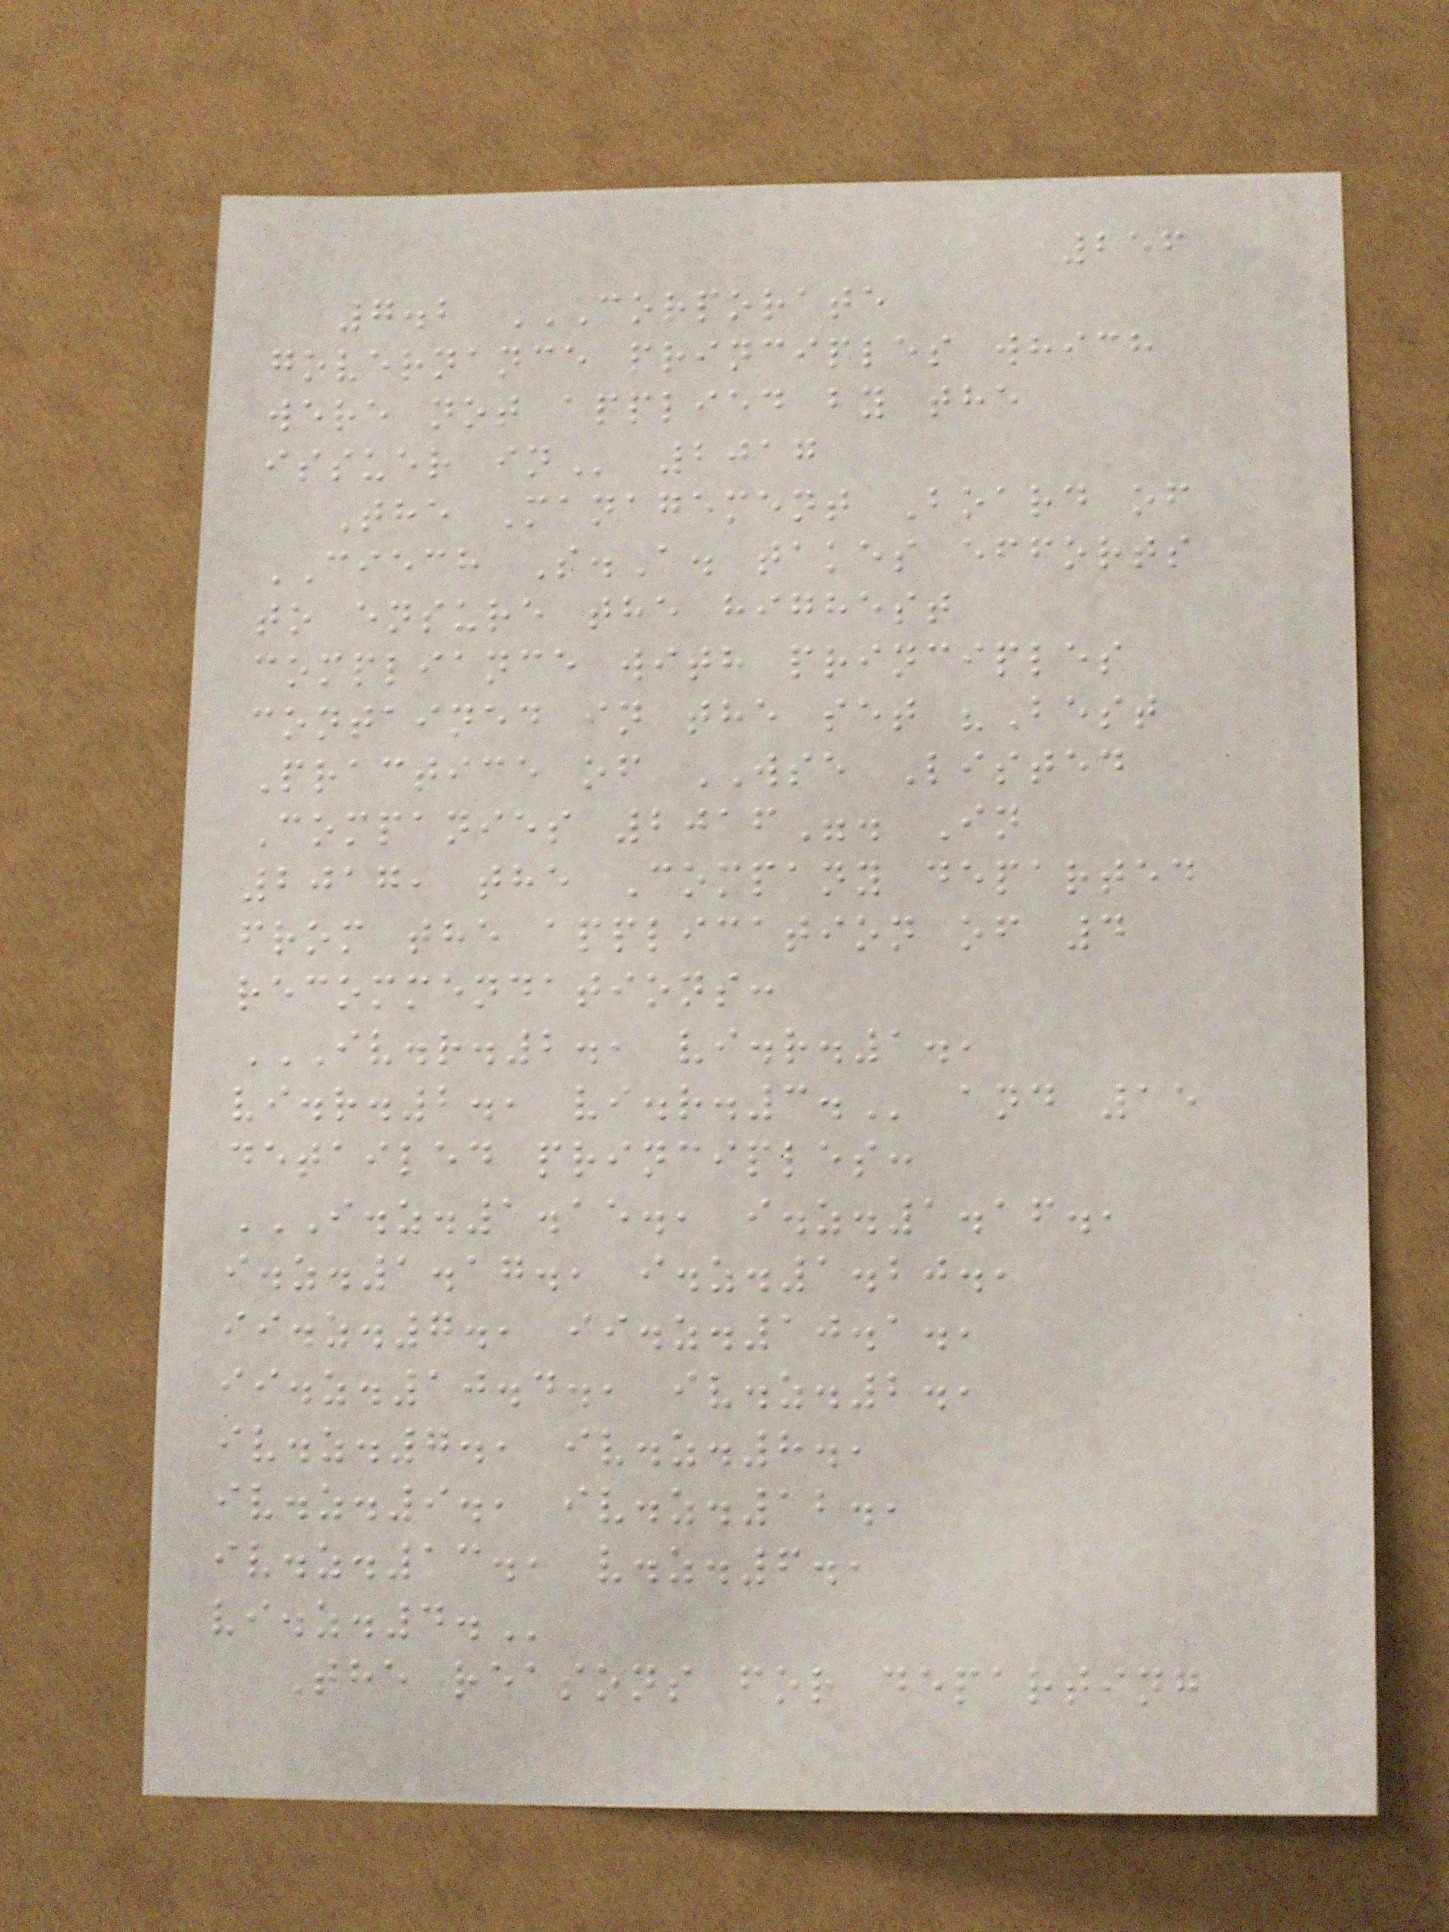256
7.2 CORPORATE
GOVERNANCE PRINCIPLES WHICH
WERE NOT APPLIED BY THE
ISSUER IN 2017
The Management Board of
CIECH S.A. takes efforts
to ensure the highest
compliance with principles
contained in the set "Best
Practice of WSE Listed
Companies 2016". In
2017, the Company departed
from the application of 4
recommendations:
IV.R.2., VI.R.1.,
VI.R.2., VI.R.3. and 15
detailed principles:
I.Z.1.15., I.Z.1.16.,
I.Z.1.17., I.Z.1.20.,
II.Z.7., II.Z.10.1.,
II.Z.10.4., IV.Z.2.,
IV.Z.7., IV.Z.8.,
IV.Z.9., IV.Z.12.,
IV.Z.13., V.Z.6.,
VI.Z.4.
The reasons for departing
